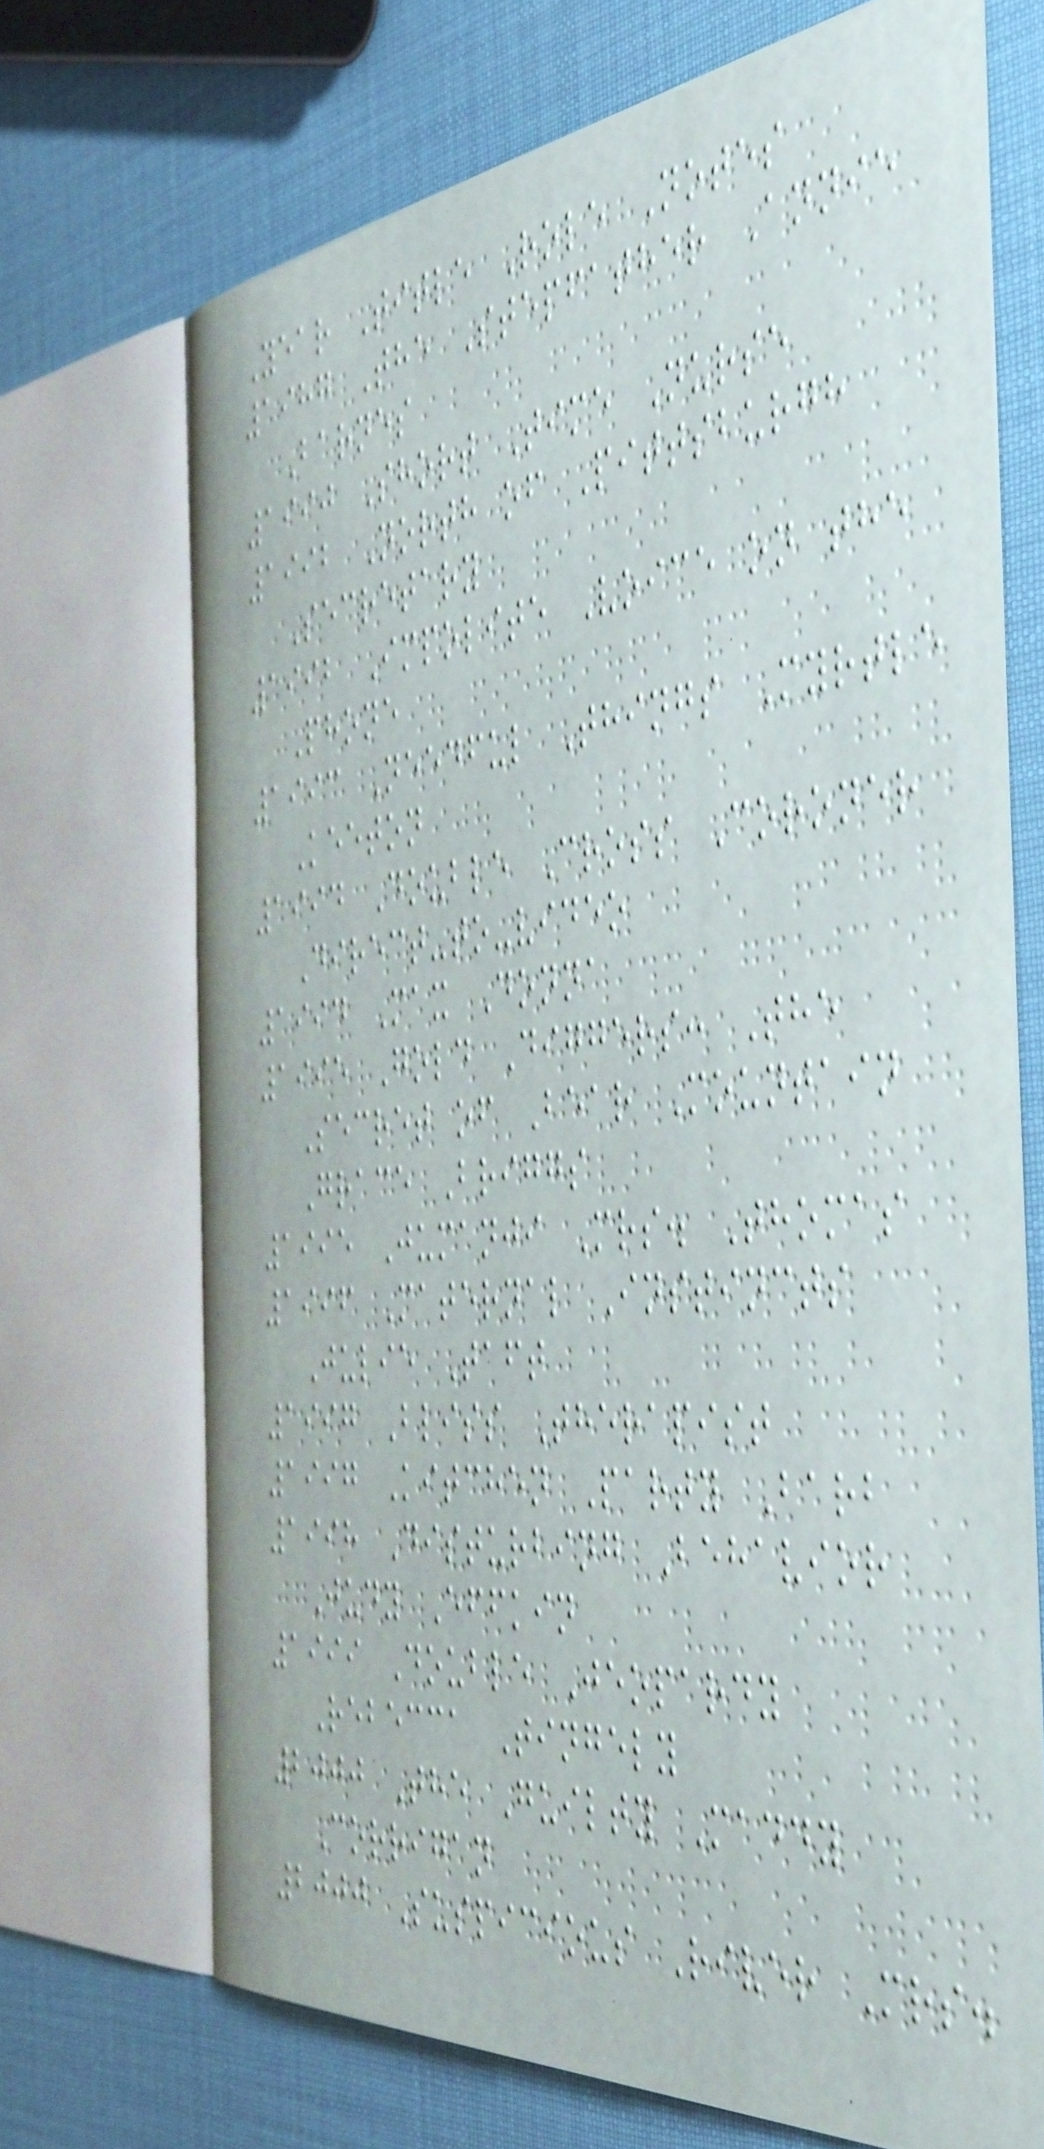Year Title Role Notes
1987 The Stepfather Annie
Barnes
1990 Short Time Nurse
1992 North of Pittsburgh
Secretary
1992 Impolite Voice on the
Phone
1993 Needful Things Myrtle
Keeton
1994 Double Cross Coroner
Direct-to-video
1994 Max Donna
1995 Gold Diggers: The
Secret of Bear Mountain
Grace Briggs
1995 Jumanji Mrs. Thomas
1996 Maternal Instincts
Julie Taft
1997 Bliss Therapist
1997 Kitchen Party Barb
1998 Disturbing Behavior
Judy Effkin
1999 Double Jeopardy
Rebecca Tingely
2000 The Guilty Maddy
Corrigan
2000 Suspicious River Mrs.
